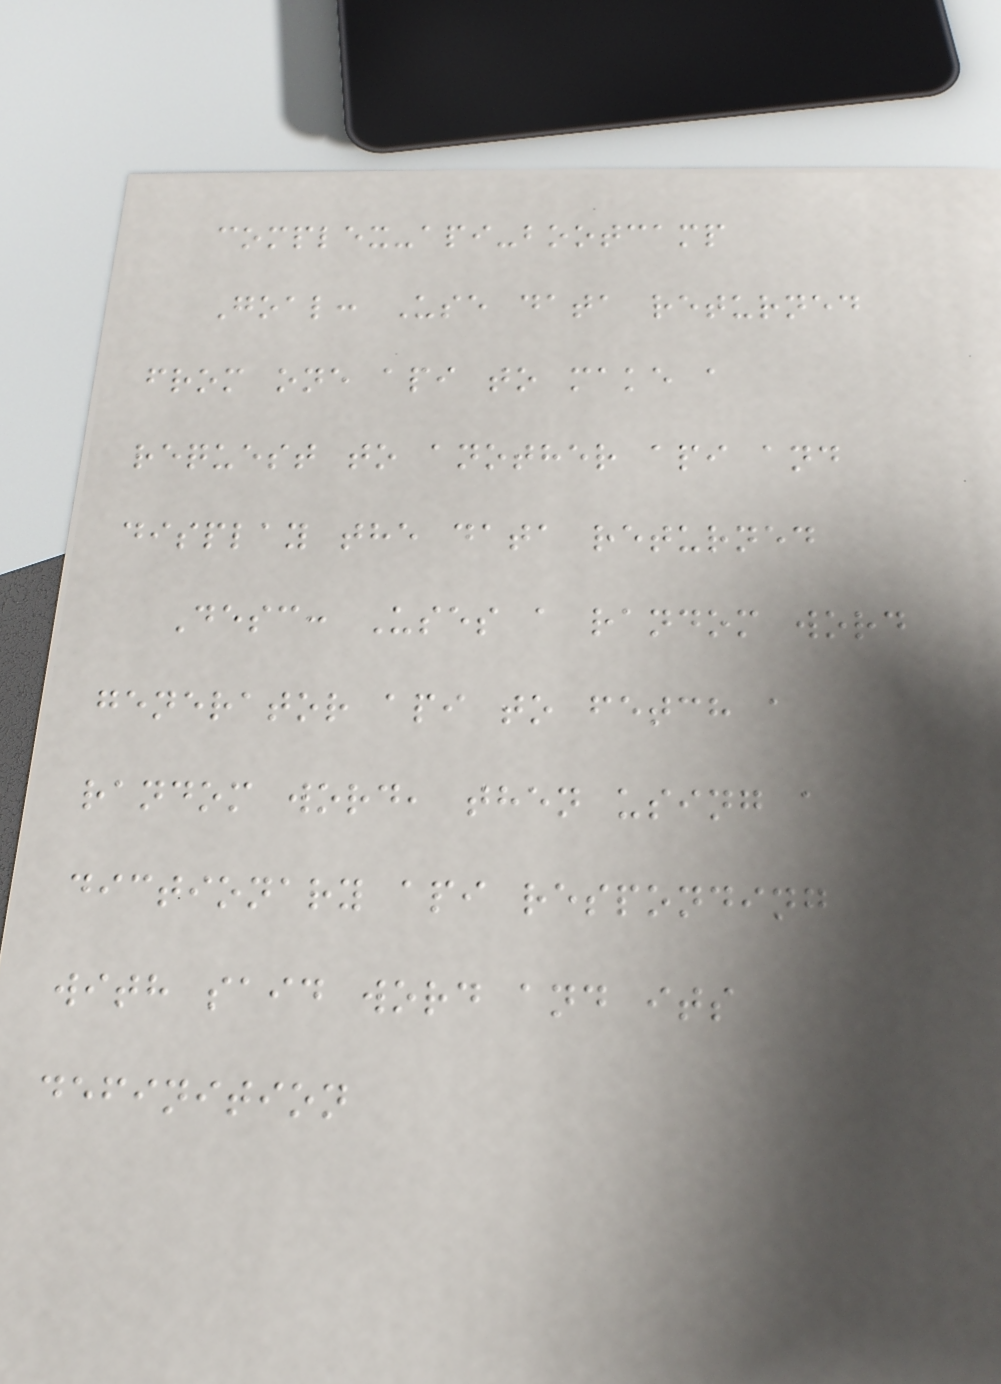complex-api-bootcamp
Goal: Use data returned
from one api to make a
request to another api and
display the data returned
Desc: Uses a random word
generator api to fetch a
random word, then using a
dictionary api responding
with said word and its
definition
